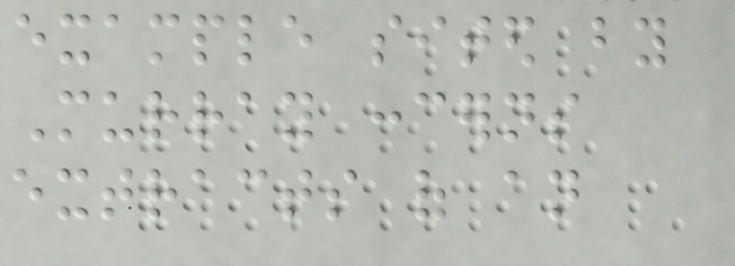example sited by
Murray concerns
extracts of an
